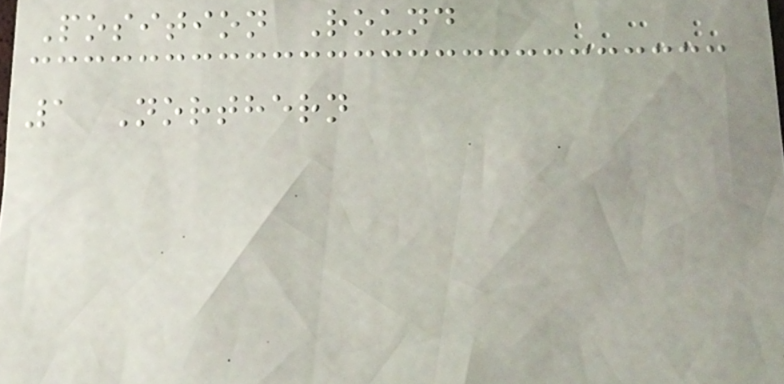Position Round
1 Northern
